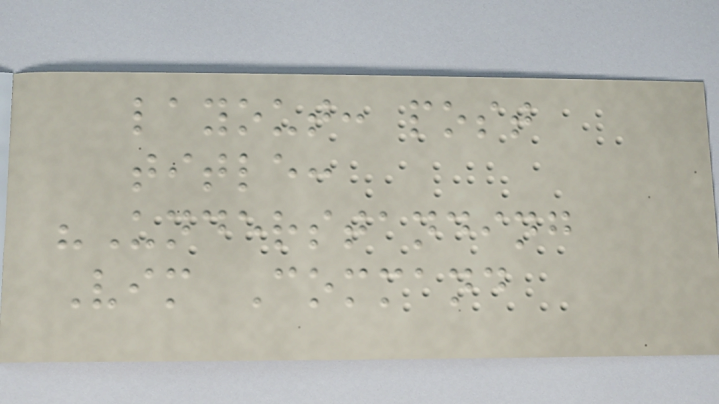layout: post
title:
"Understanding
Vim Command
